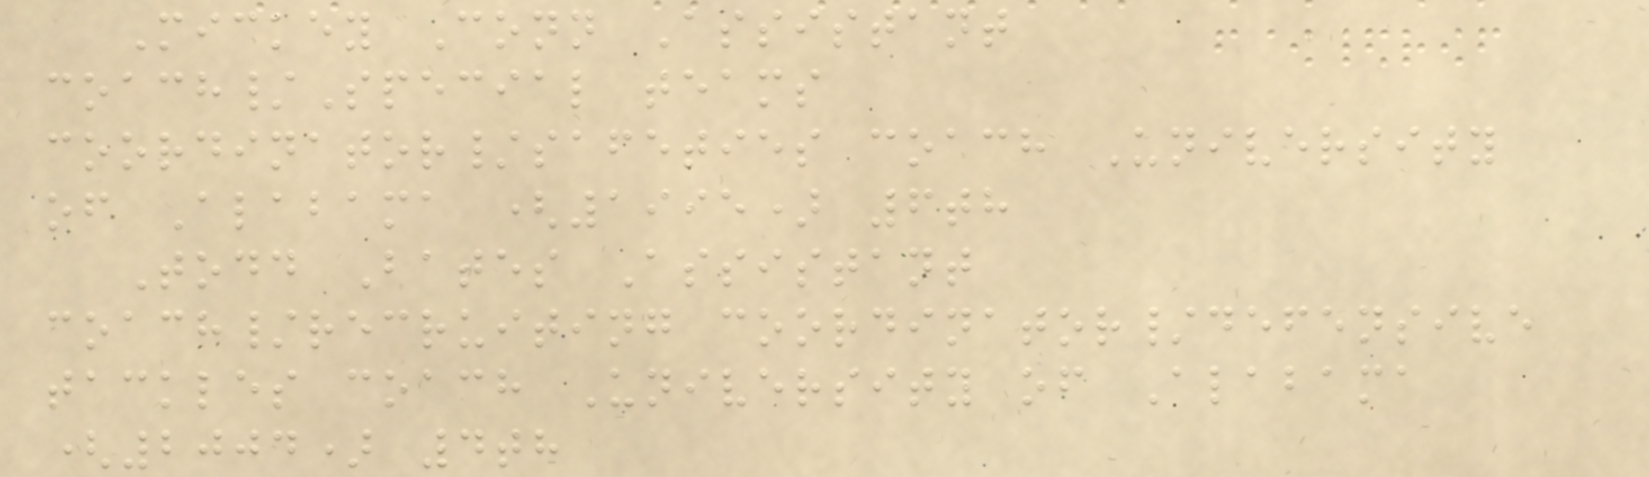Mickey Conn Assistant
coach/Special teams
coordinator/safeties coach University
of Alabama (1995) 6th
Todd Bates Assistant
coach/recruiting coordinator/defensive
tackles coach University of Alabama
(2004) 4th
